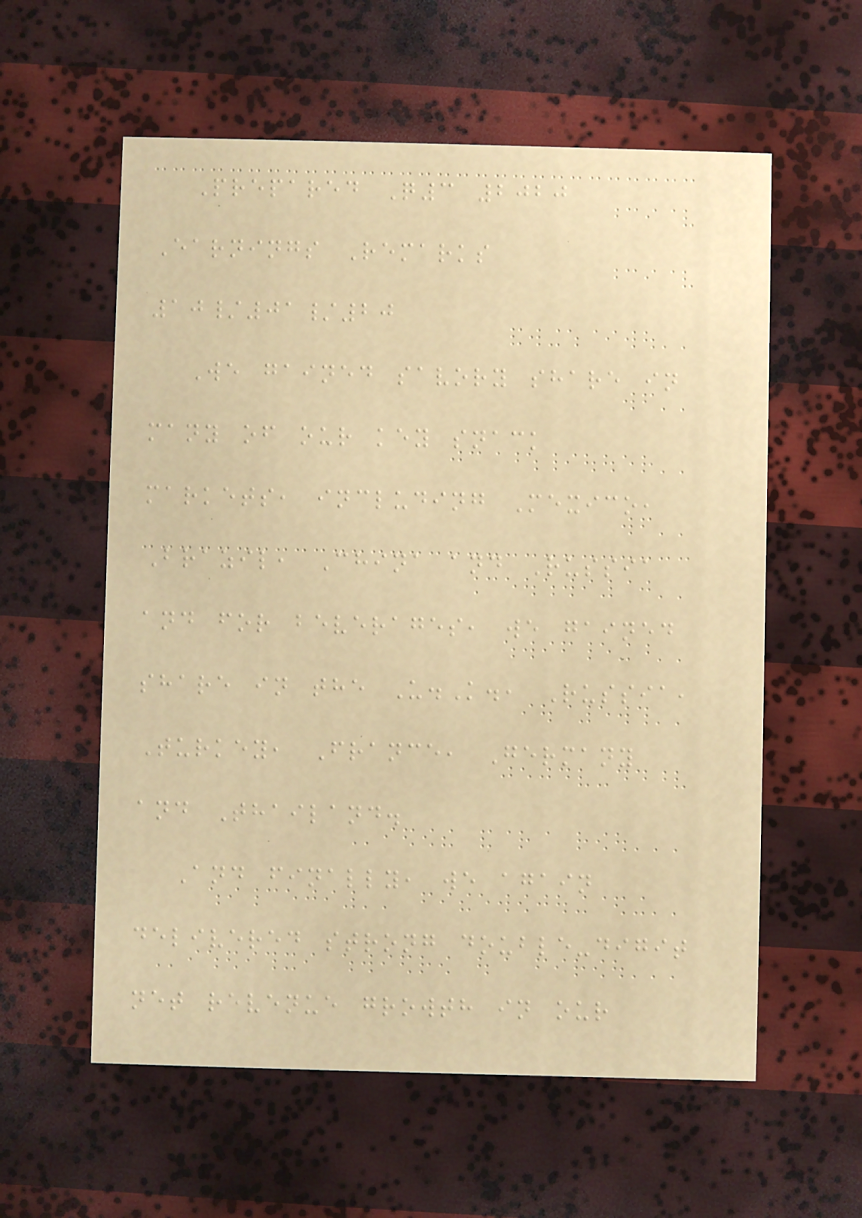Prepared Q3 2020
Earnings Remarks
10/01/20
We gained savory share in
many of our key snack
markets, including Mexico,
Brazil, China and Russia
and for beverages, we gained
share in the U.K., Russia,
Turkey, France, Germany
and Thailand.
And finally, we again
delivered strong double-digit
net revenue growth in our
